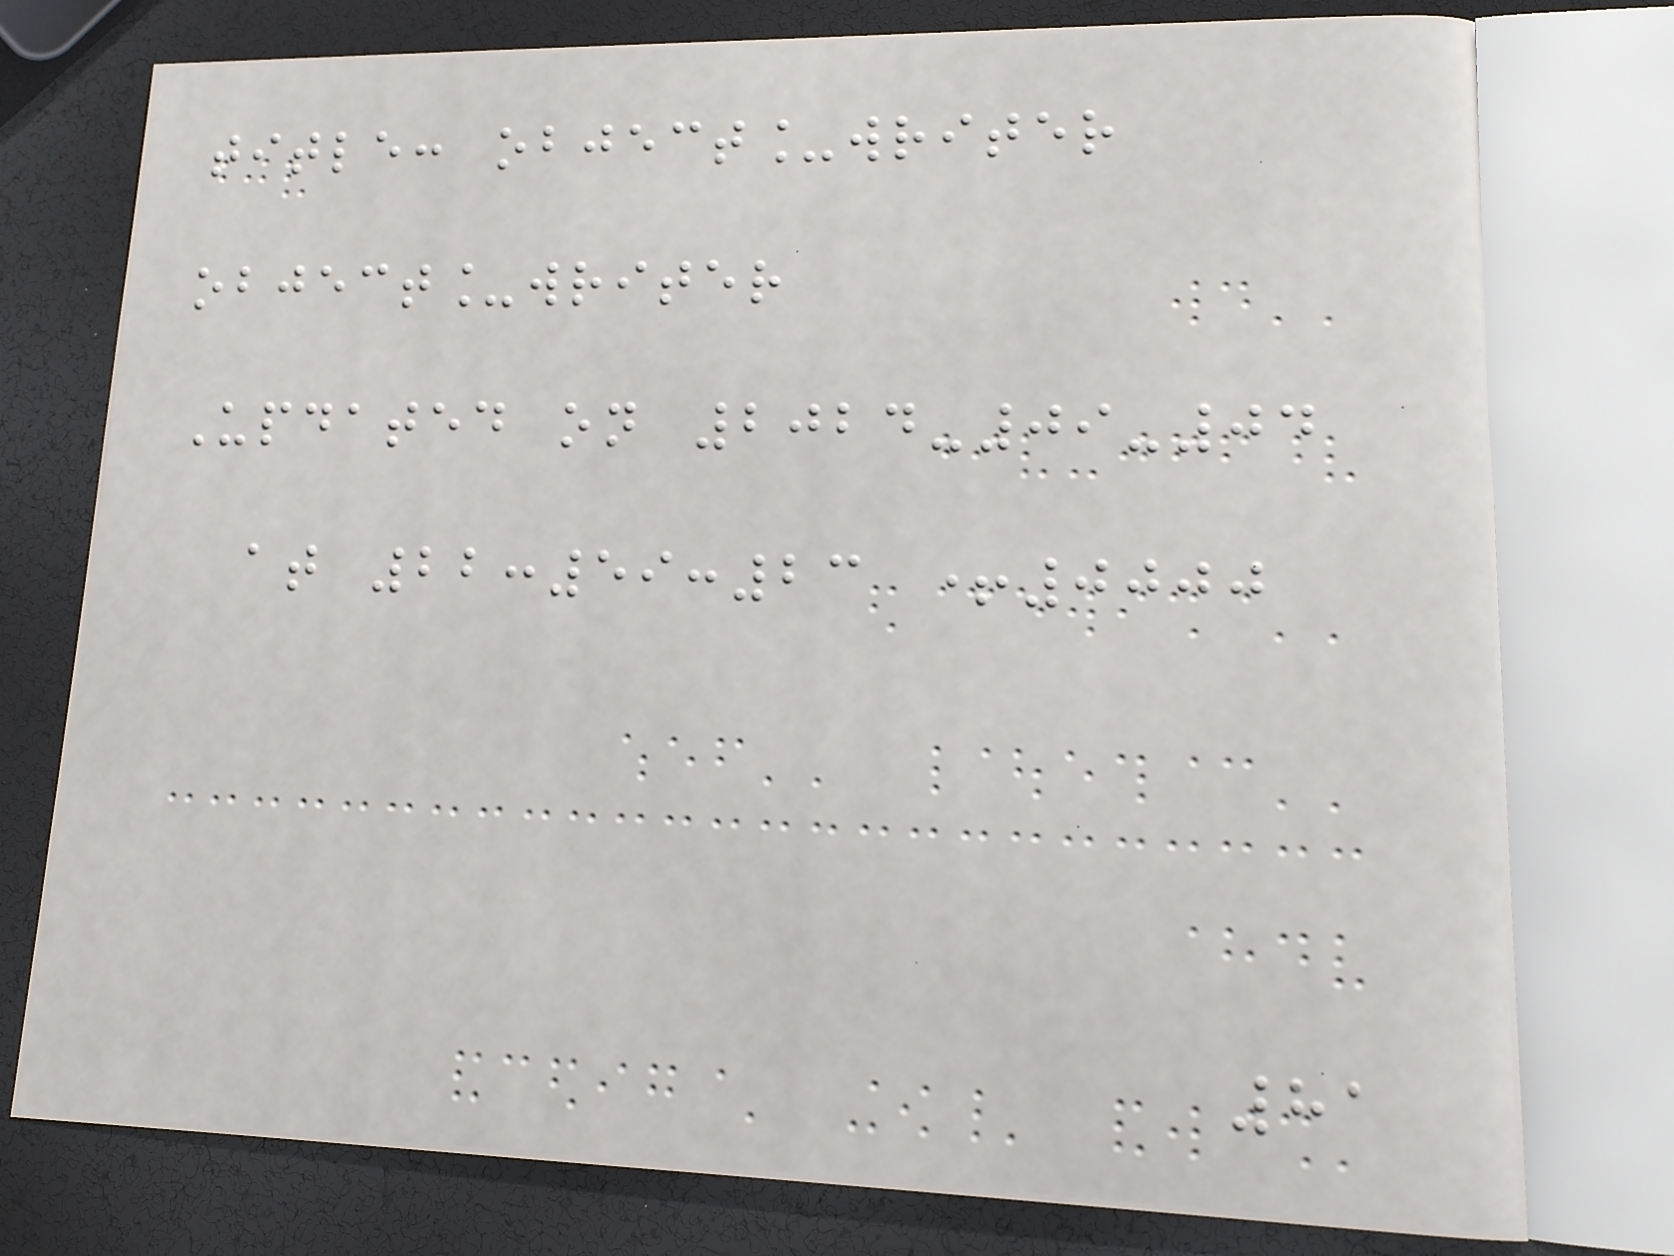title: object_writer
object_writer
Updated on 2024-09-04
at 22:59:23 +0000
81
